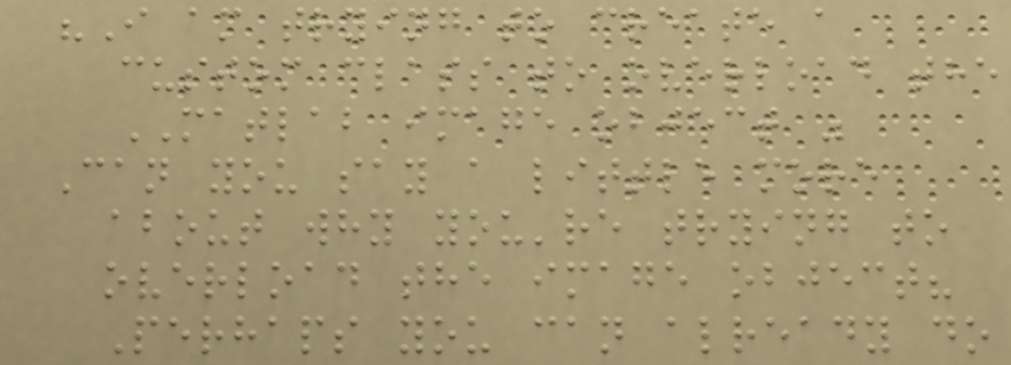"I am trying to create a
custom class to overload the
MATLAB image object "
Can you say a little more
about why you're trying to
overload the image object?
Perhaps you can already do
